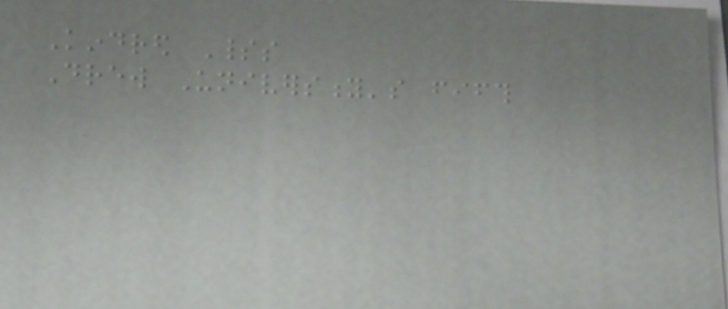Kindred Spirits
Drew University's fifth
